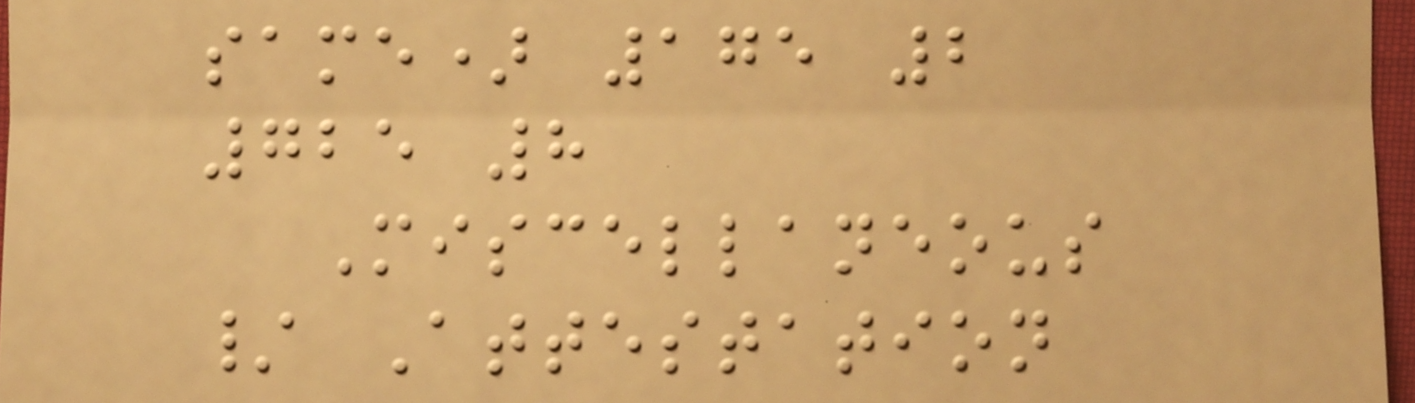same) 175 2
725 8
Miscellaneous
/ Attestation
